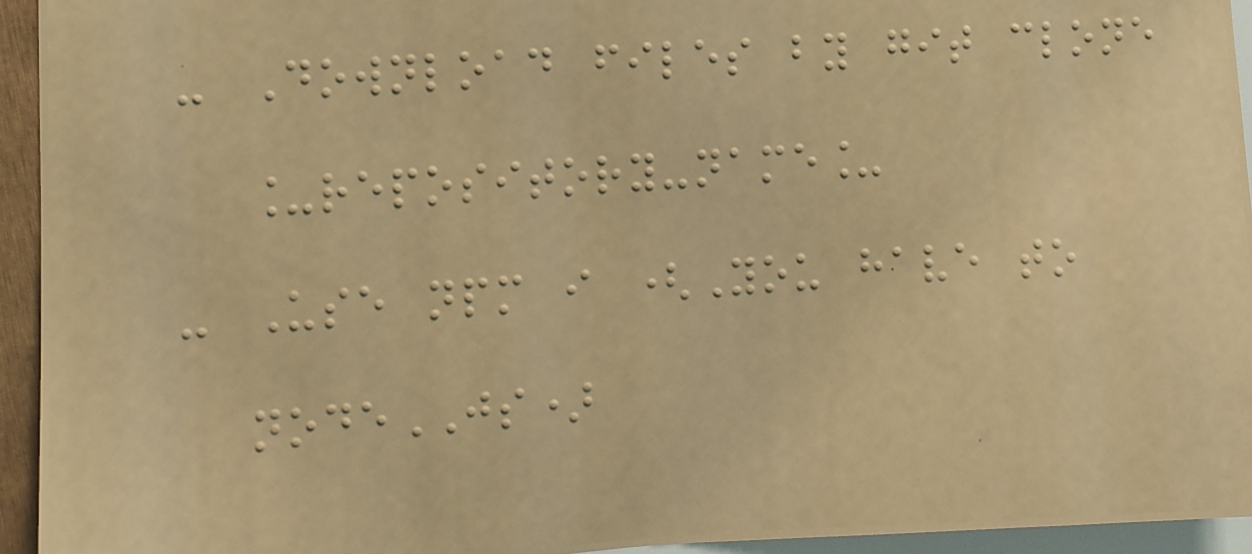- Download files by git clone
_repository-name_
- Use npm i (You have to
nodeJS)
